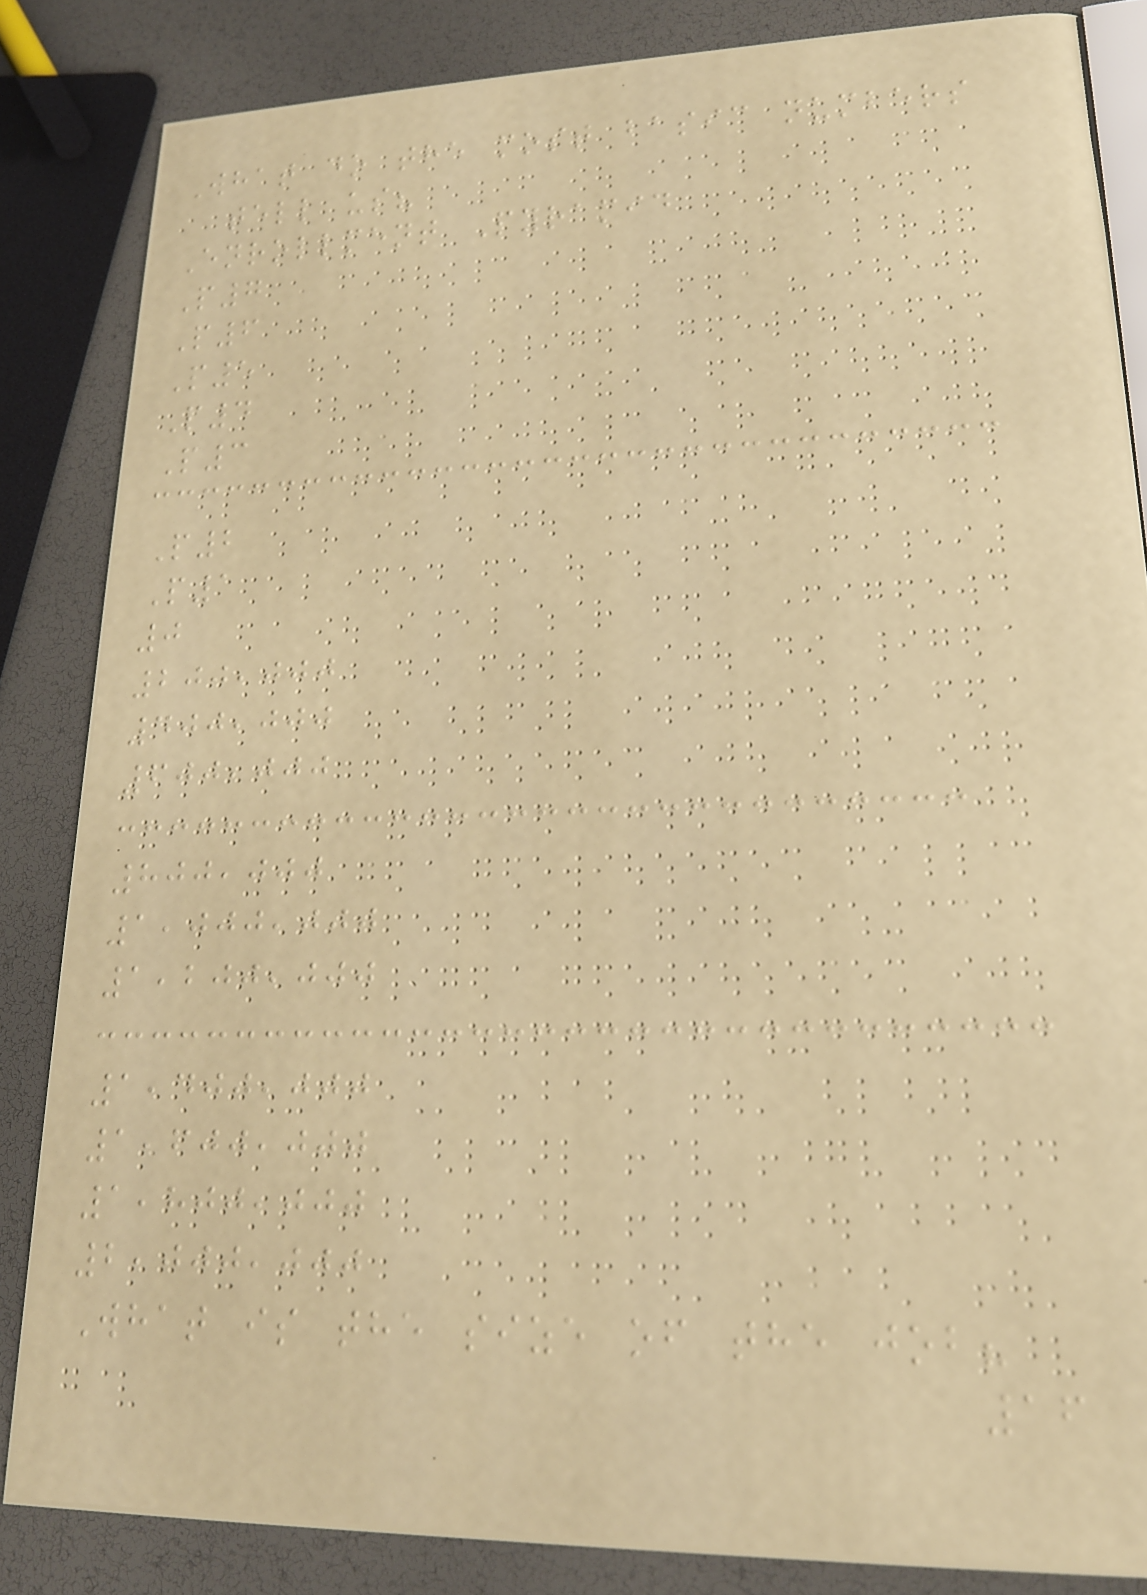What do the most basic numbers
tell us?
Enrollment Pyramid
P7
P6
P5
P4
P3
P2
P1
0
200,000
400,000
600,000
800,000
1,000,000
1,200,000
1,400,000
1,600,000
1,800,000
2,000,000
What is the size of the job?
16
